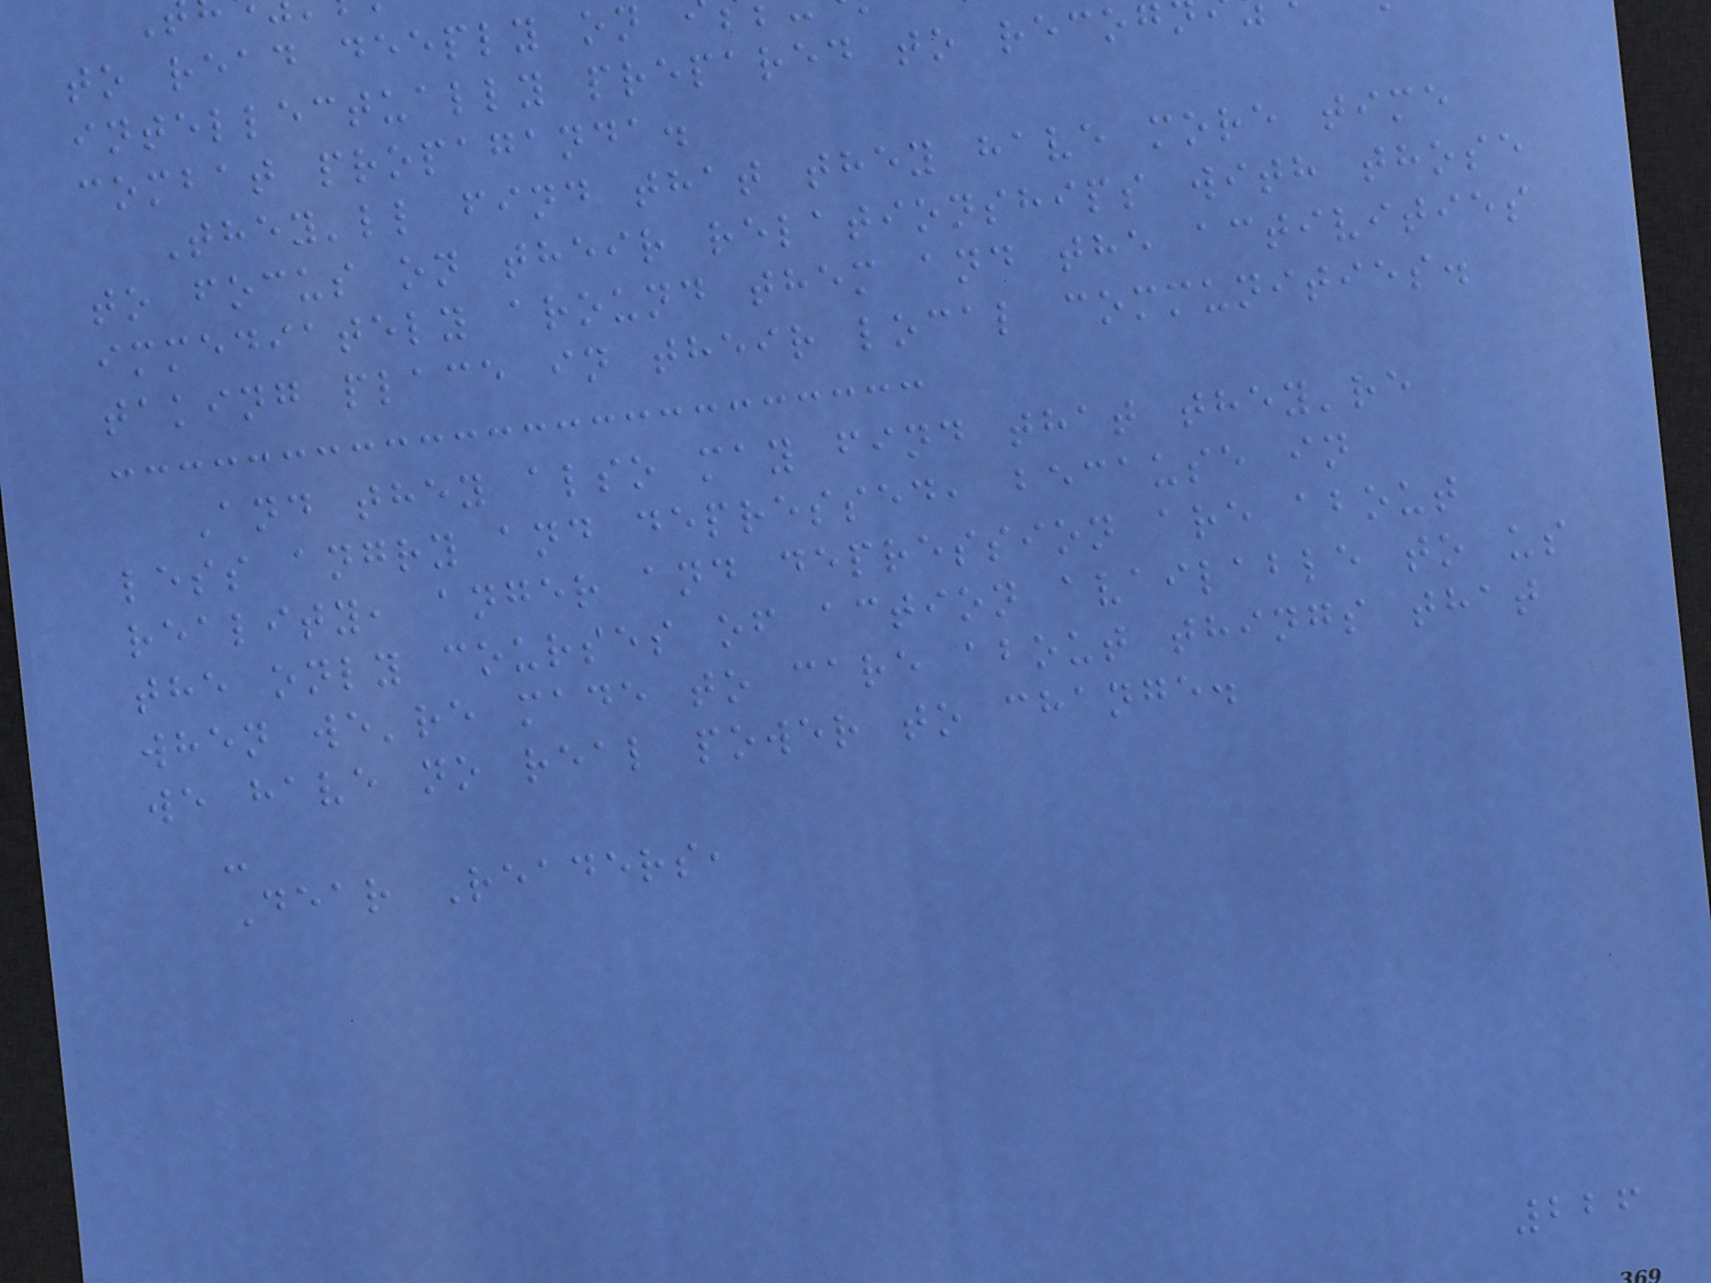to read deeply on
intellectually prepared to recog
combat propaganda.
They'll find that they have more time
to focus on their relationships with those
immediately around them and the activities
taking place in their local communities.
And they also may find that they're
less angry and depressed, because in
reality, anger and depression are about
the only courses of action available to us
when we're made to care about things that
we have no real power to change.
-
Dear Readers,
226
